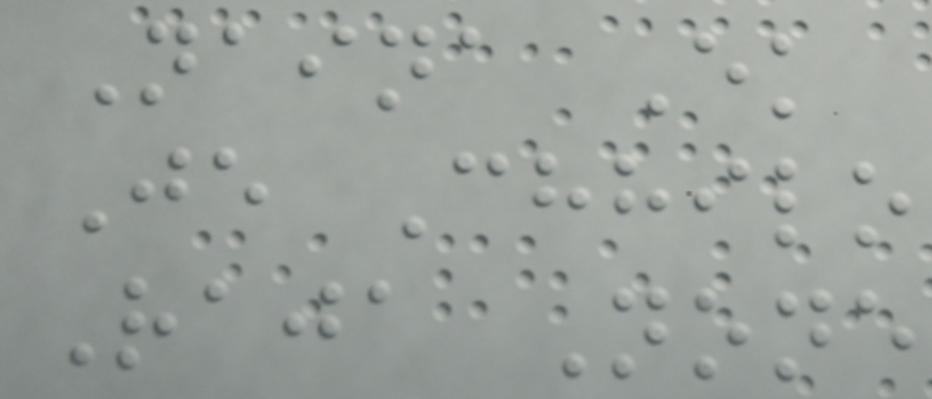Naina Ek
Je Chhilo
Raja None
